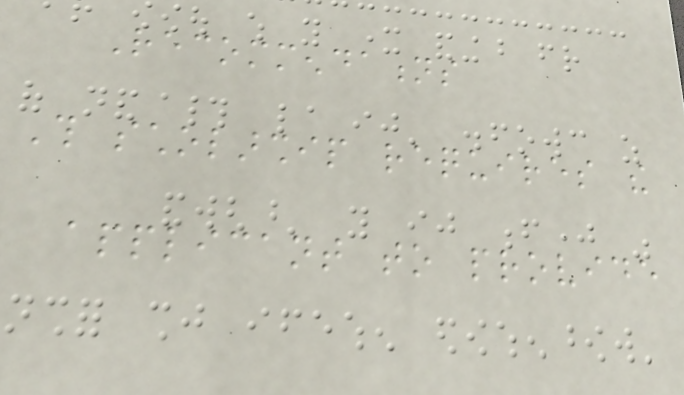Recommendations
This scholarship requires the
applicant to provide
